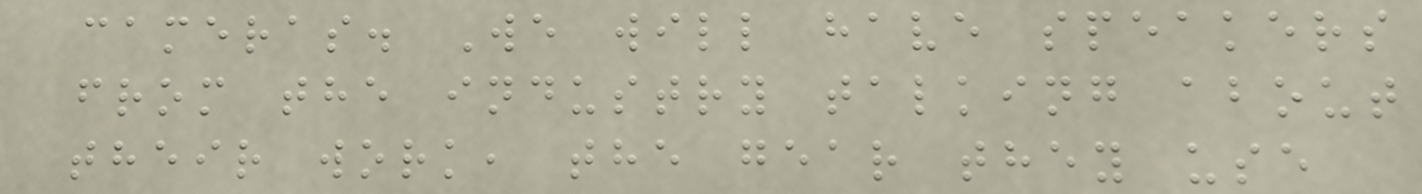cameras. We will have speakers
from the industry talking about
their work, the gear they use
